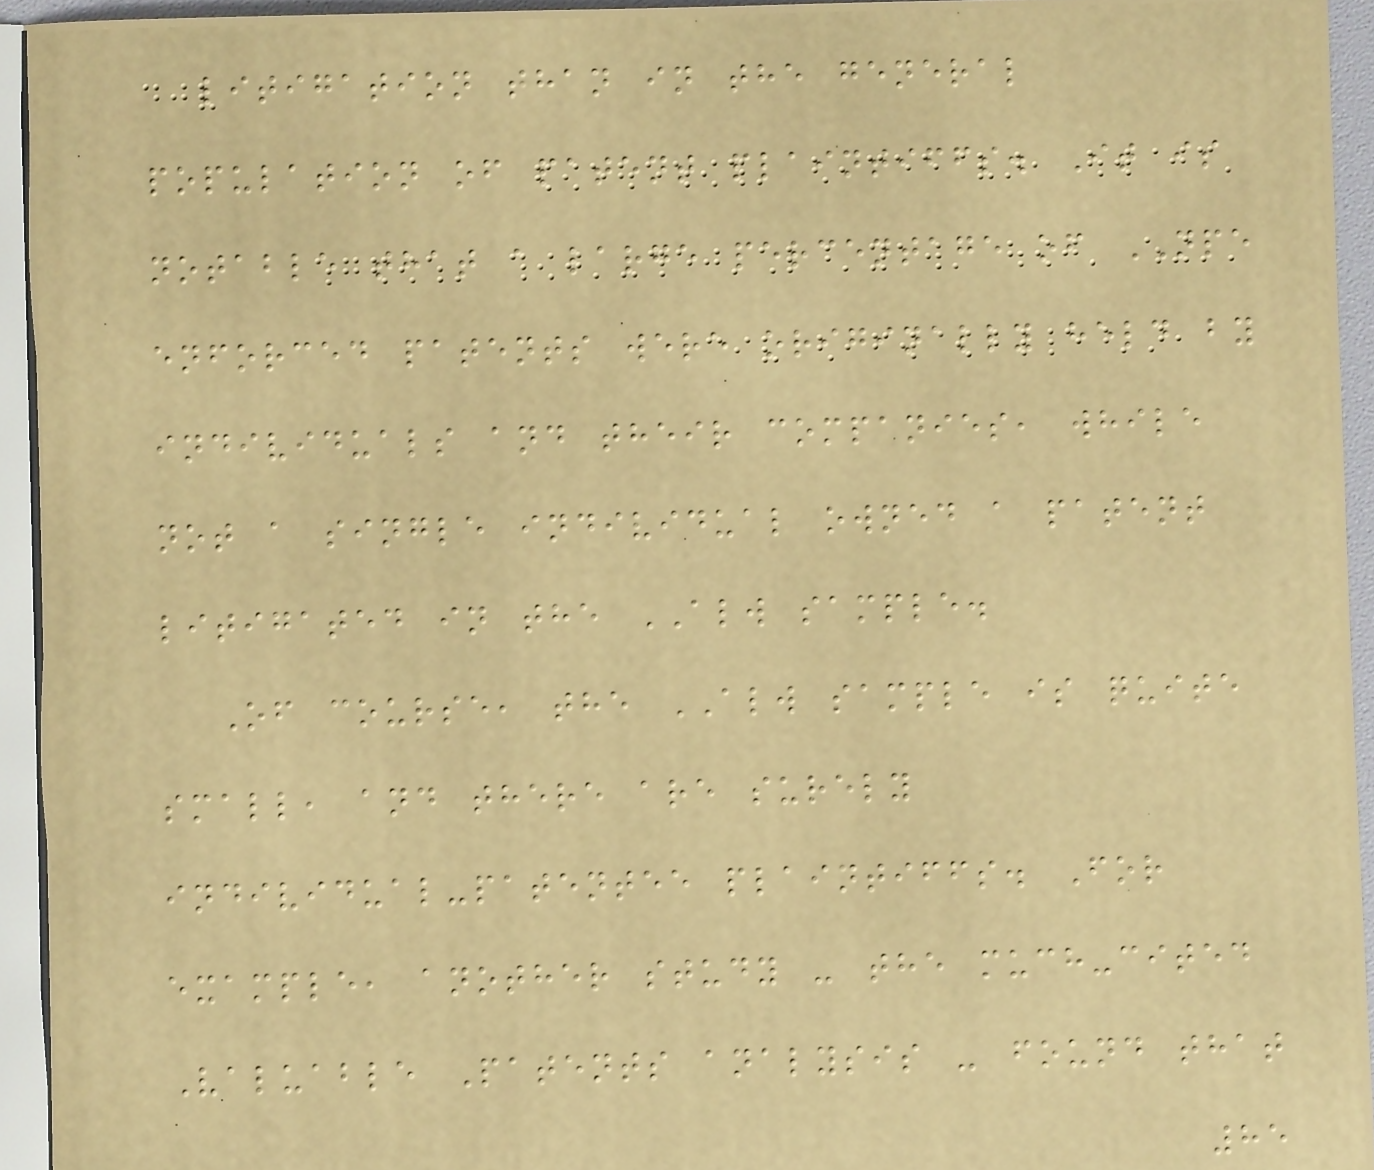litigation than in the general
population of patent plaintiffs. It is
notable that a large percentage of NPE
enforced patents were originally held by
individuals and their companies, while
not a single individual owned a patent
litigated in the ALW sample.
Of course, the ALW sample is quite
small, and there are surely
individual-patentee plaintiffs. For
example, another study - the much-cited
Valuable Patents analysis - found that
85
